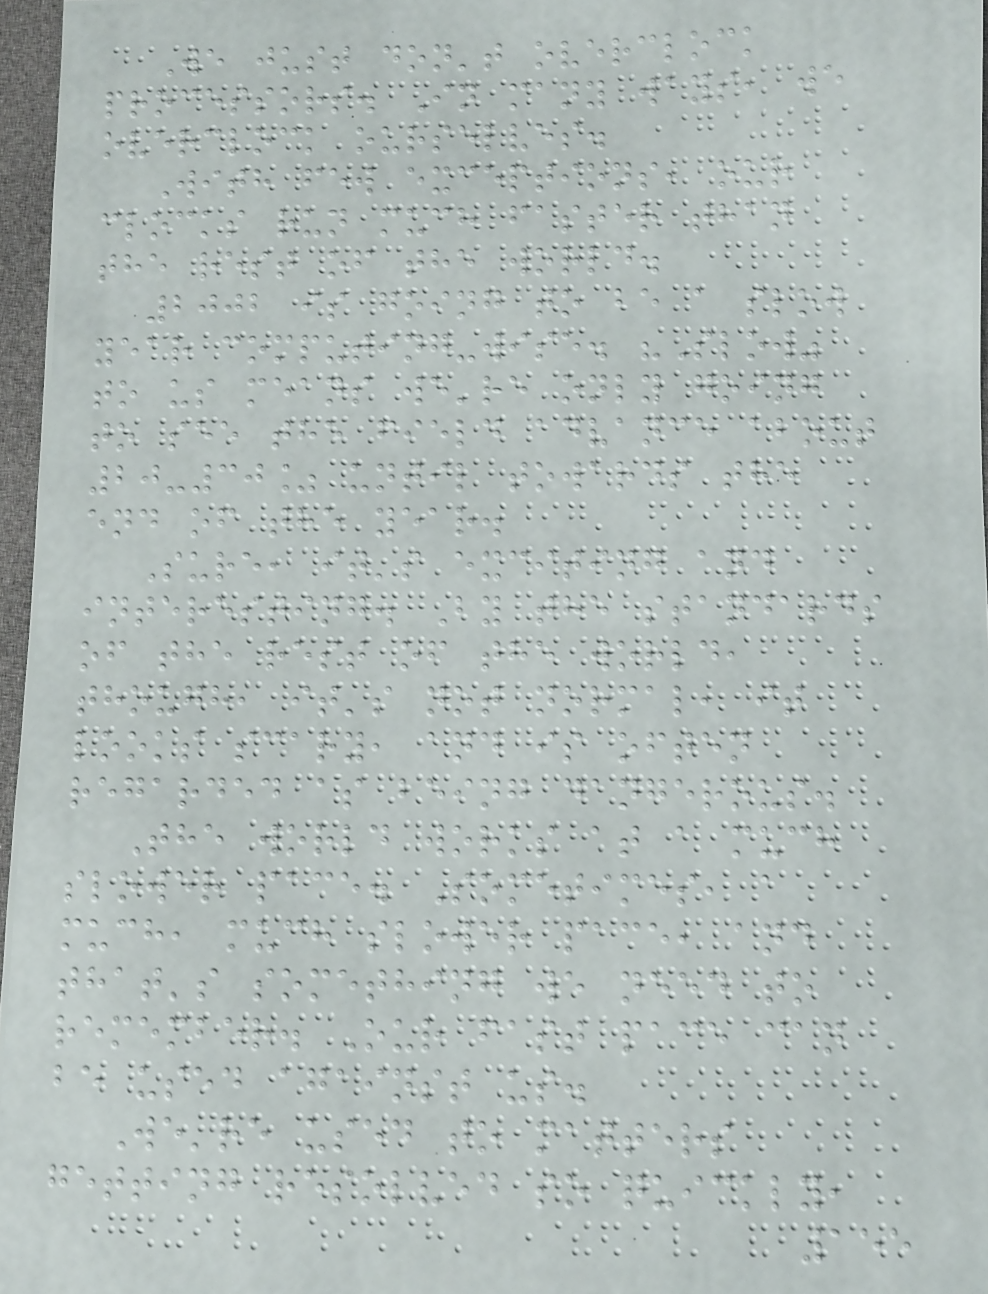We just don't overclock
processors. In many ways, we
overclock ourselves.
With few exceptions, our
clocks run much faster than
the rest of the world.
2002 is going to be a slow
year computing-wise. "Slow"
to us means we're only going
to see the field advance about
20-30% until towards the
end of the year.
Sure, it's exciting and
interesting. By the standards
of the rest of the world,
though, it's not normal, it
looks scary, and is often
regarded as being dangerous.
The world works at a much
slower pace. Sometimes, a
much, much slower pace, and
that's something we need to
remember. Our fast pace can
be used against us.
We're used to matters
getting resolved so quickly,
155
